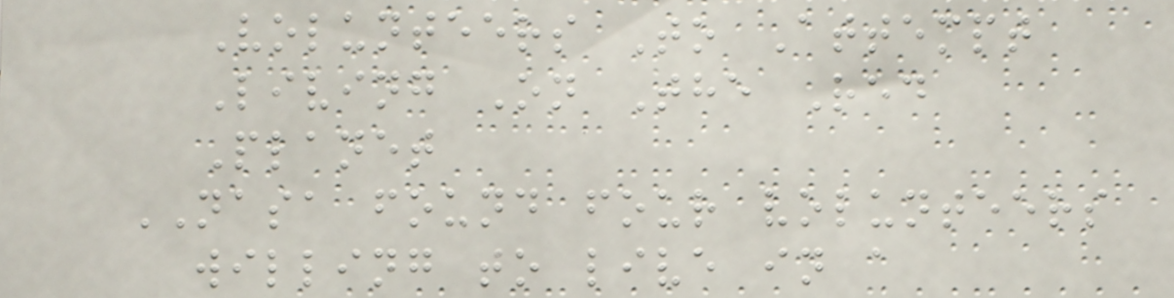Volunteers To Attempt
Living On The Red
Planet
NASA found four volunteers
willing to live in a
